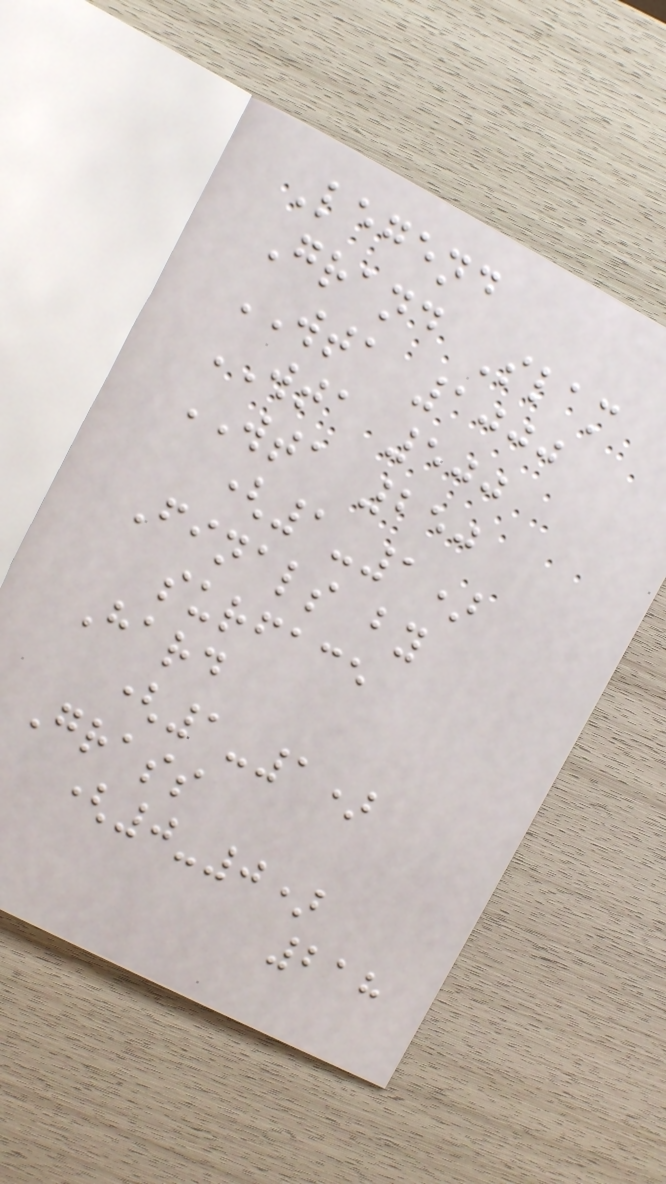Legend
Grand Slam
WTA 1000
WTA 500
WTA 250
(1-1)
Finals by
surface
Hard
(1-1)
Grass
(0-0)
218
